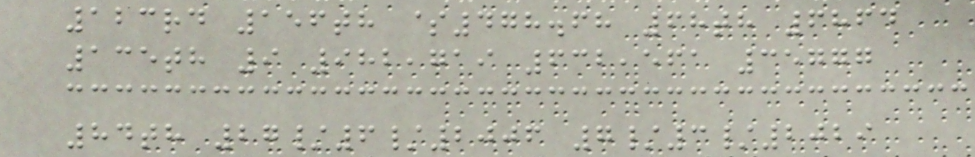123rd 156th $478.68 68th 6864
135th 9 982,719 632,561 35777
84th 27/6/2006 7/3/2029
